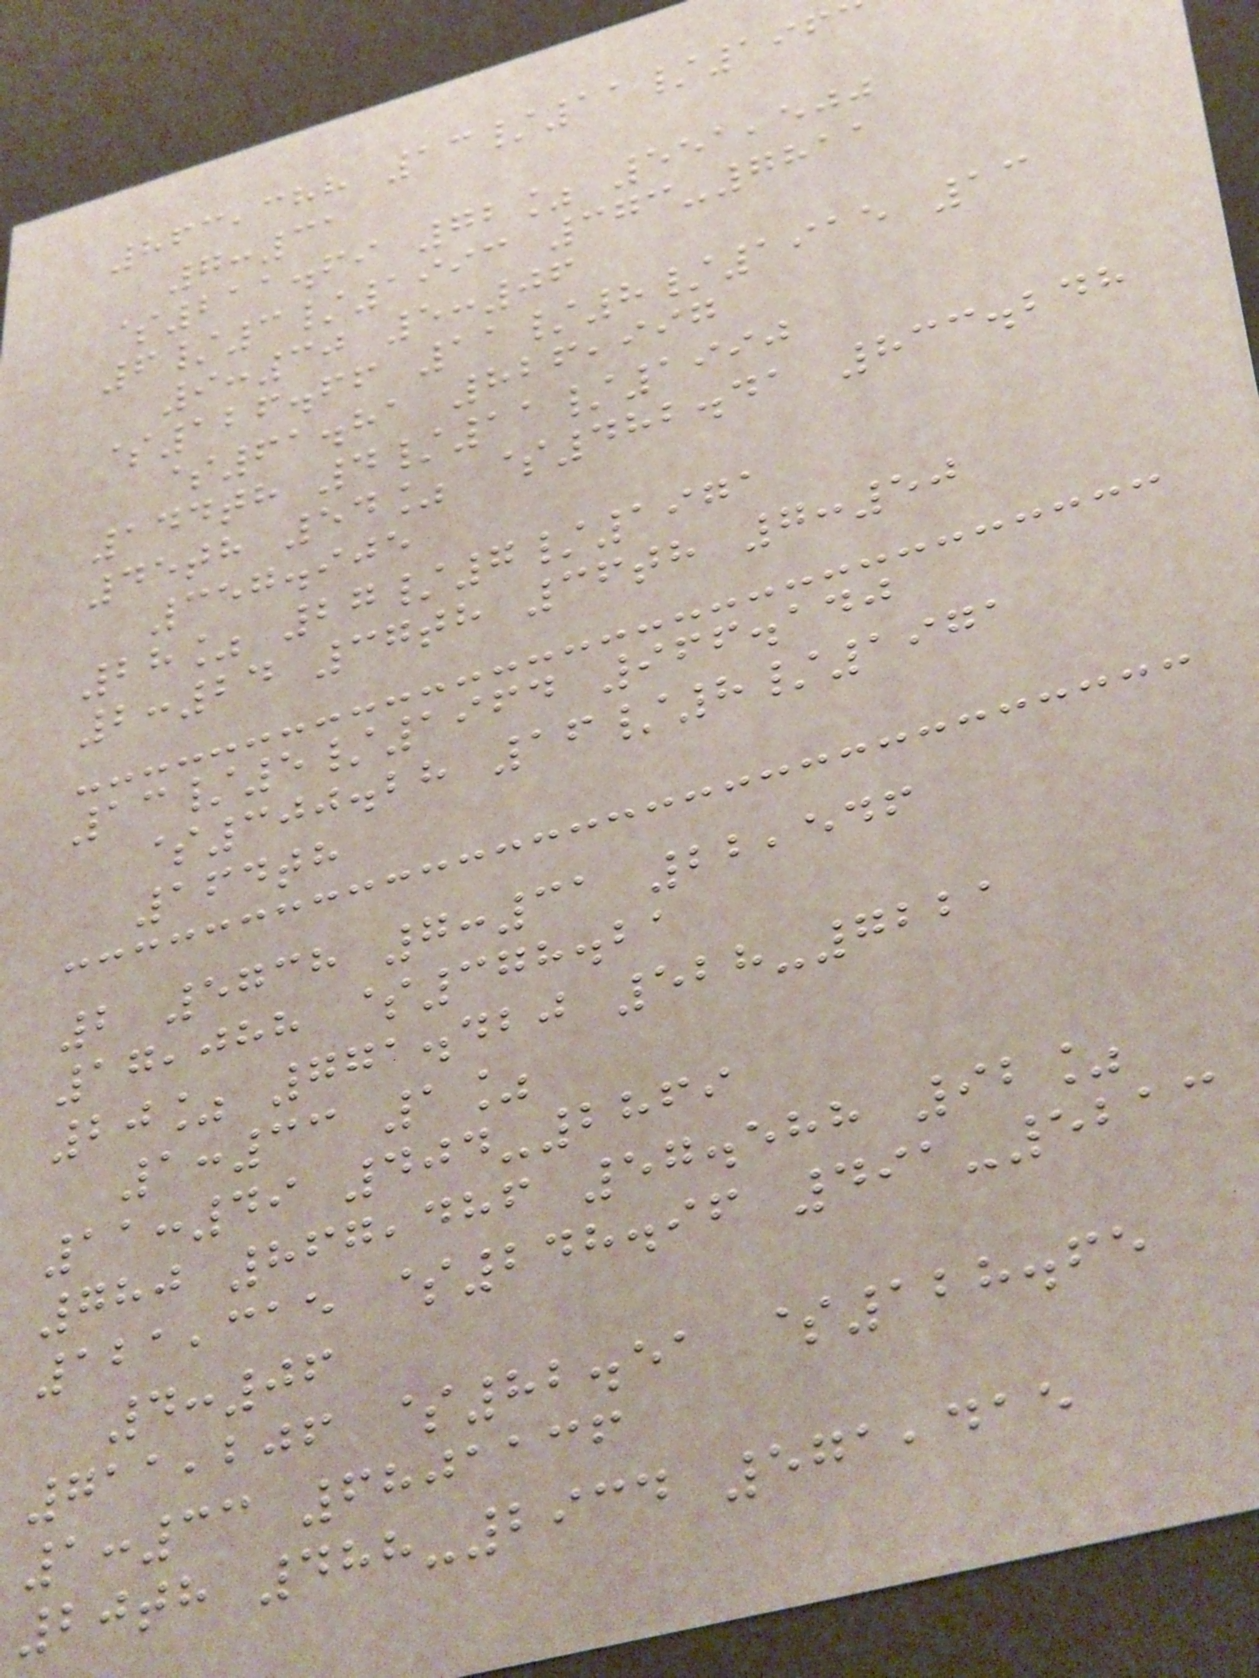863,388 13/11/196
7:31
$211.69 72% 551,500
6/3/1993 373-7811
9:30 5:06
$126.66 11/8/1915 13
$61.81 826,997
144th 4/11/1990
45th 54% $482.41 833.248
357.905
28% 27/7/1971
2:24 37th 36th 7:50
13/5/1964 966.140
$300.28 16/8/1971
164th
2 5738 7:31 22,546
17,088 $378.21
20% 771.420 528-7221
1:33 1%
11:49 404-2869
780 867,486 57.588 92%
121,315 $248.96 491-5213
4:06
711,206 $82.51 $128.65
1:33 6801136
20th 488-2934 571,415
